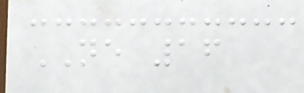NE 16
